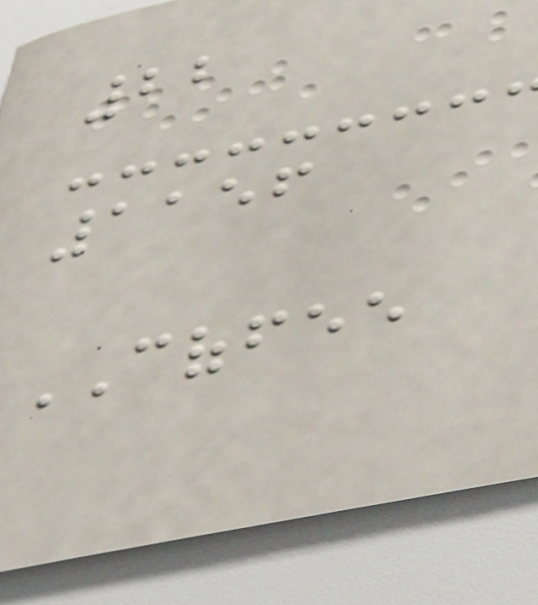22
1156
COFFEE
